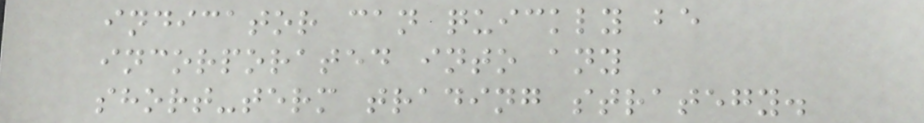indicator can quickly be
incorporated into any
short-term trading strategy.
